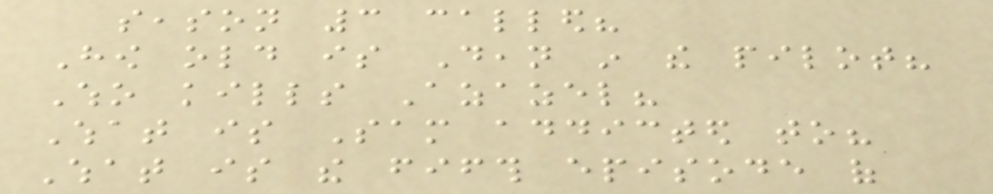season 3 called?
How old is Dean in the pilot?
Who kills Azazel?
What is Sam addicted to?
What is the fifth episode of
